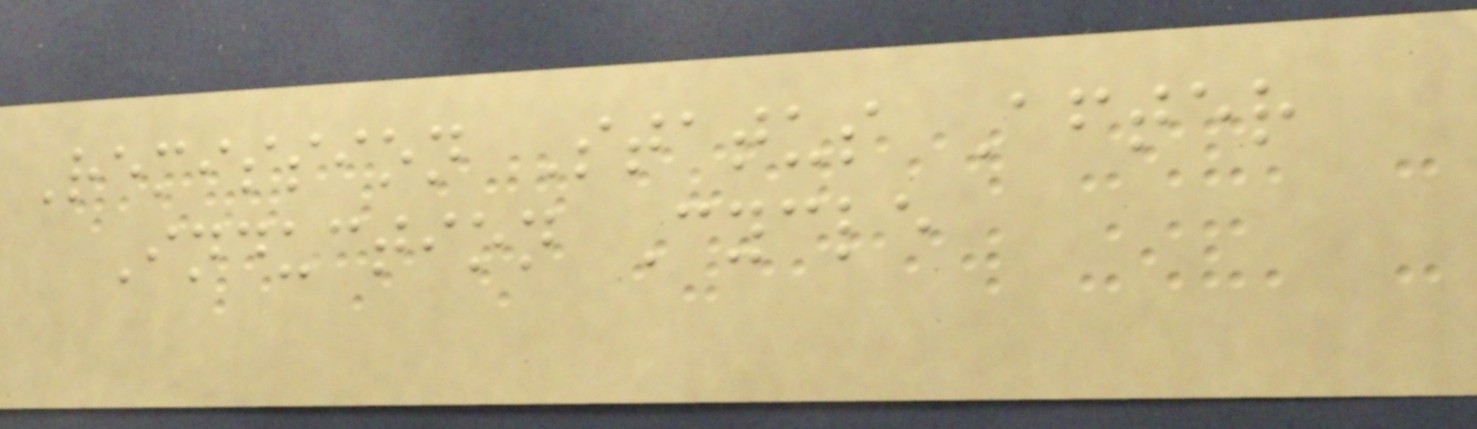Remission Status After
Induction Cycle
